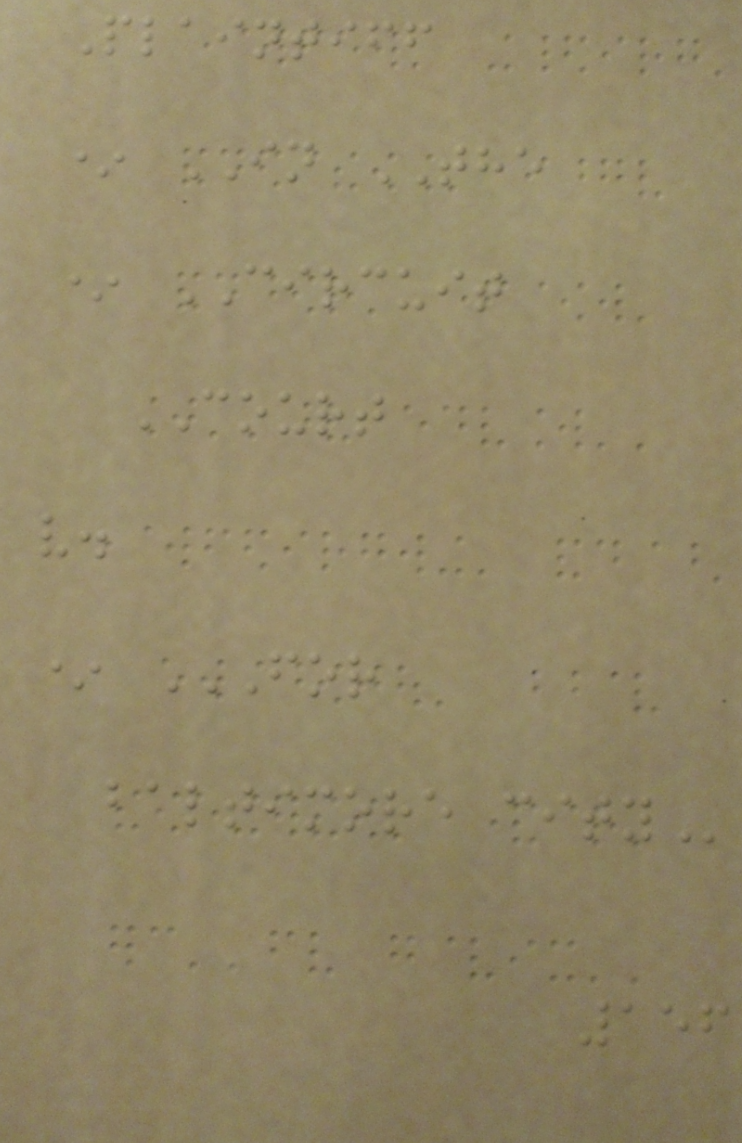Plaintiff
* IN THE
* CIRCUIT
COURT
v.
* FOR
BALTIMORE CITY
156
